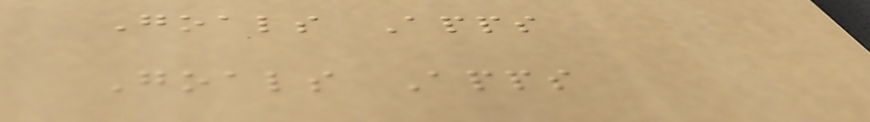Goals Apps
Goals Apps
